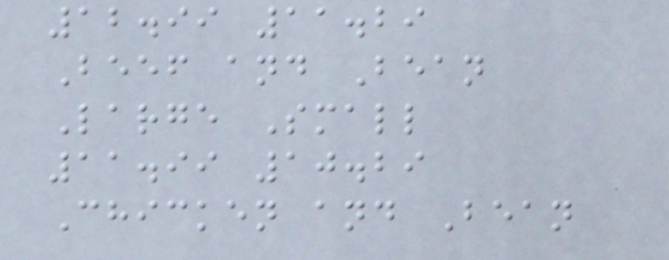12.99 11.29
Beef and Bean
Large Small
11.99 10.29
Chicken and Bean
